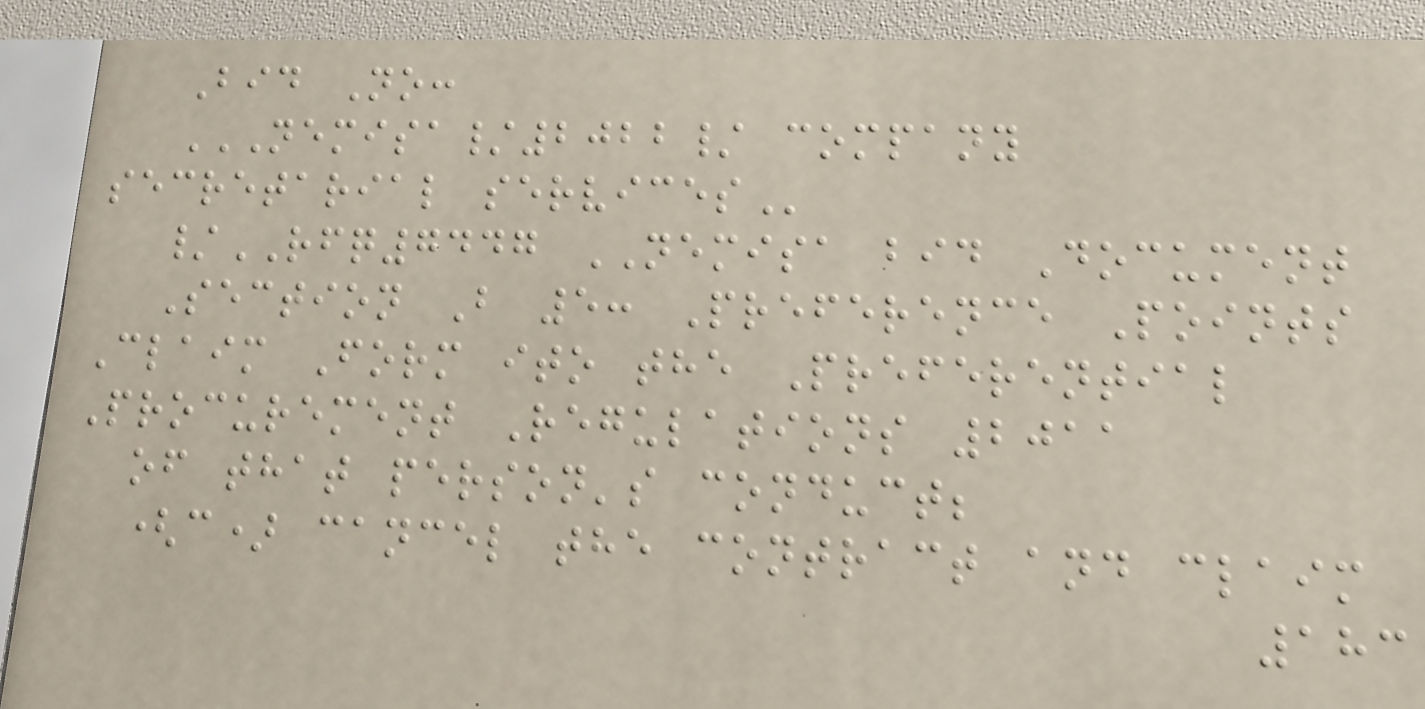Bid No:
NEMISA/2022/ COMPANY
SECRETARIAL SERVICES
/RFQ7447 NEMISA bid Document
Section B 5: Preference Points
Claim Form ito the Preferential
Procurement Regulations 2011
of that person's conduct;
(c) cancel the contract and claim
183
